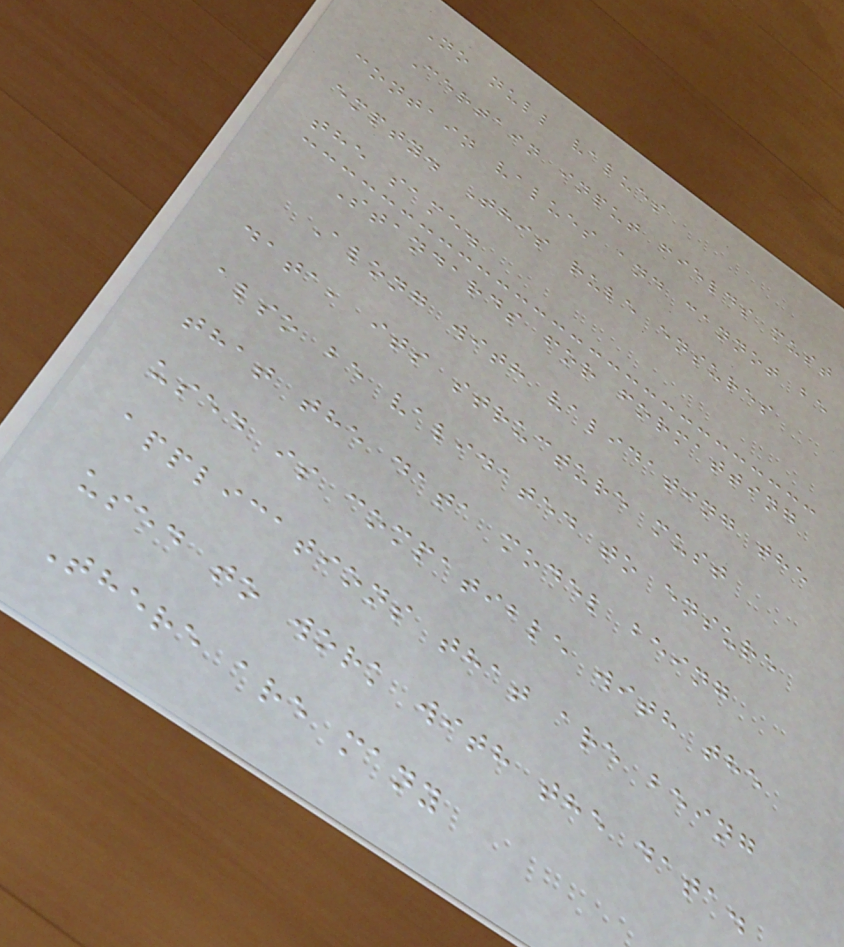No null values
Certain input fields must
contain values and cannot be
empty. This rule ensures
the same.
Standards for formatting
Along with validating the
data, its structure must
also be validated to ensure
that the data model being
used is compatible with the
applications that are being
used to work with the data.
There are many
